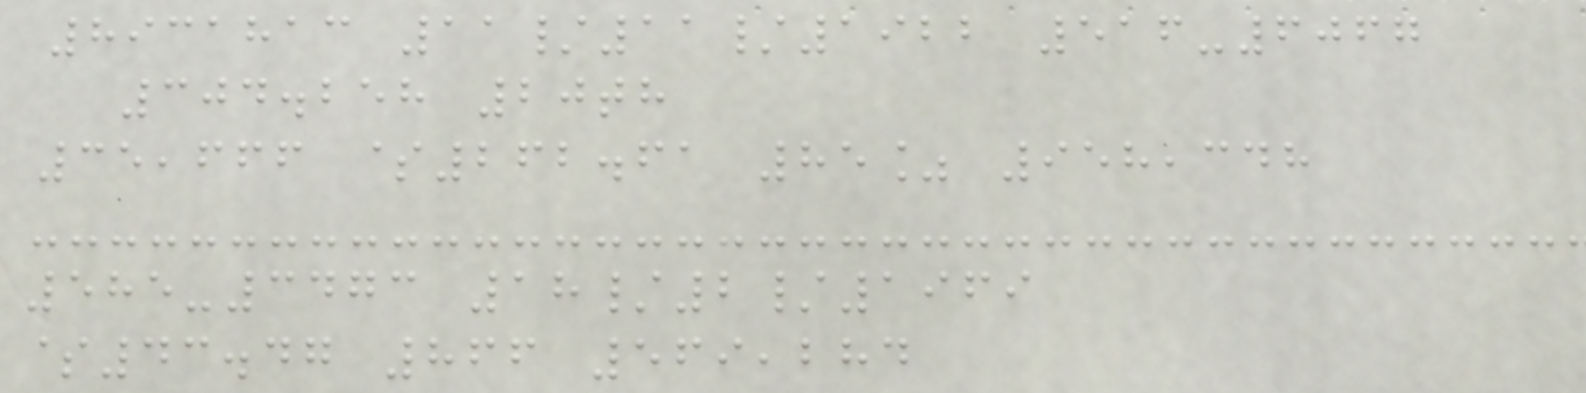8931813 11/11/1922 516-6067
304.258 20th
35,666 $262.61 85% 958,348
585-3473 18/2/1969
$43.47 866 569,284
